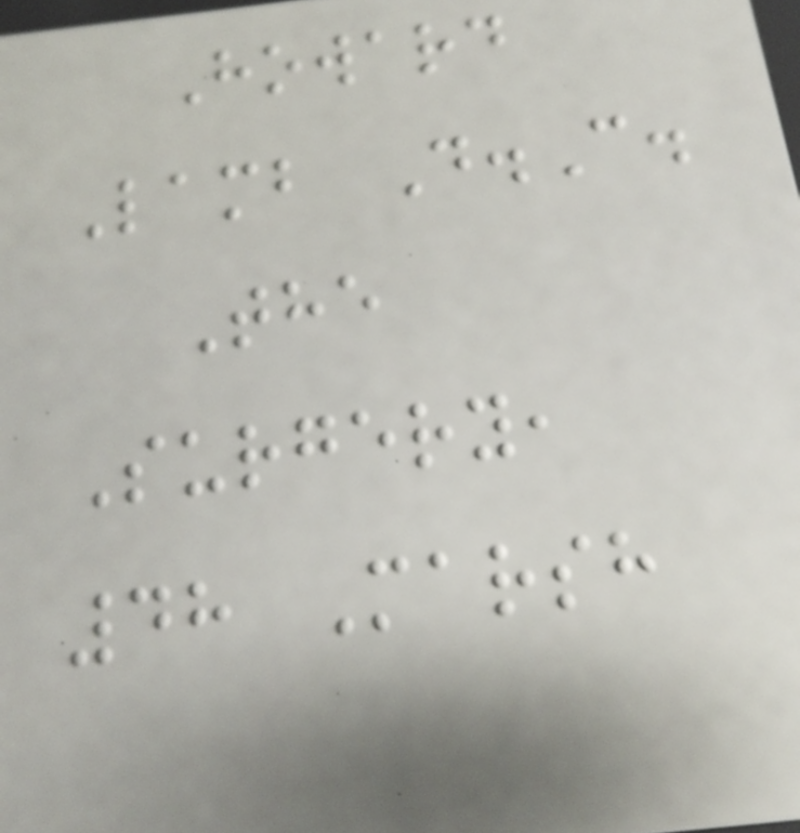Howard
Lamb D.C.
The
Surgery,
48 Marsh
